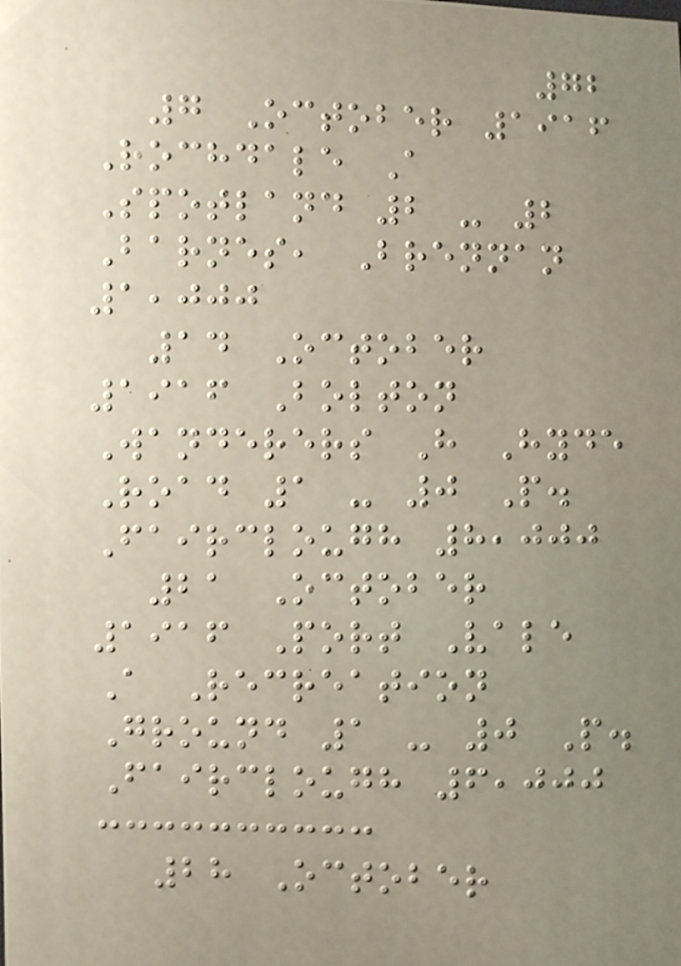72
7 October 1916
Rochdale A
Spotland 2 - 2
Barnes, Brennan
1,000
14 October
1916 Bolton
Wanderers H Hyde
Road 1 - 0 P.
Fairclough 8,000
21 October
1916 Port Vale
A Recreation
Ground 1 - 0 P.
Fairclough 6,000
28 October
